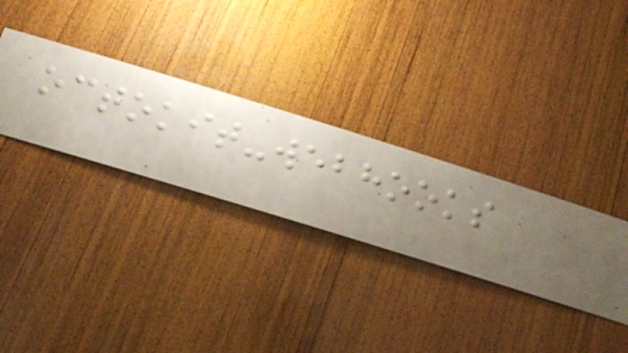octokit-webhooks
